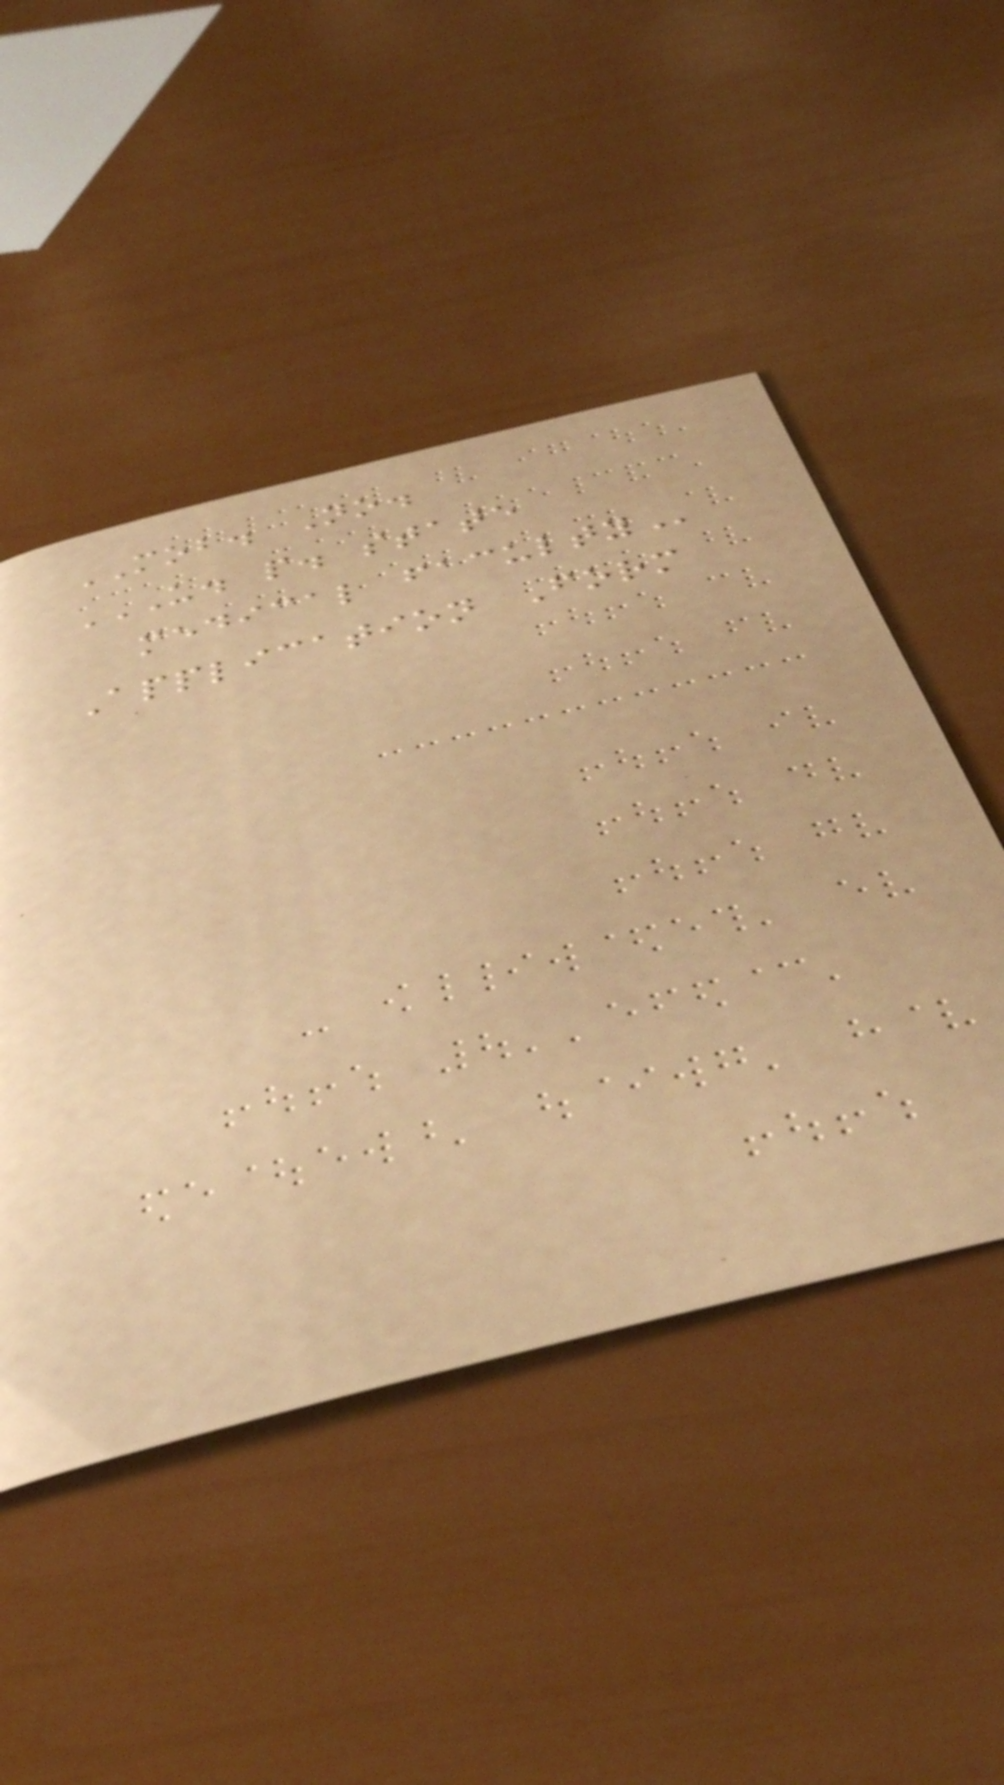MOB. No.
U. P. STATE
MEDICAL FACULTY
Application Form
